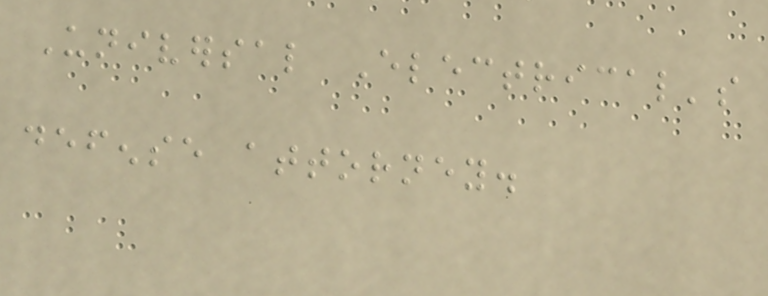Universal Electrical's
defense attorney.
